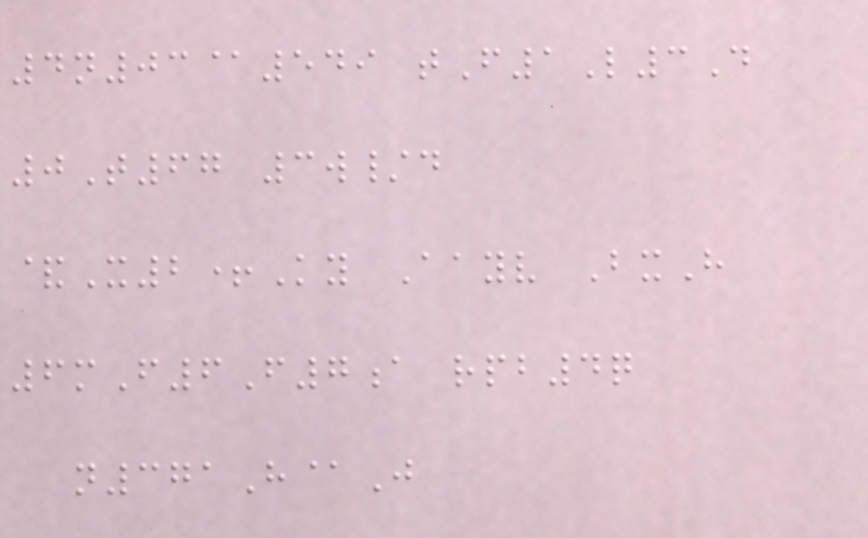4n03@549 tF1L3D
0T67 3w/d
&X2+Ky Aayv BxH
6mF6F7a rpb4q
n371H@J
